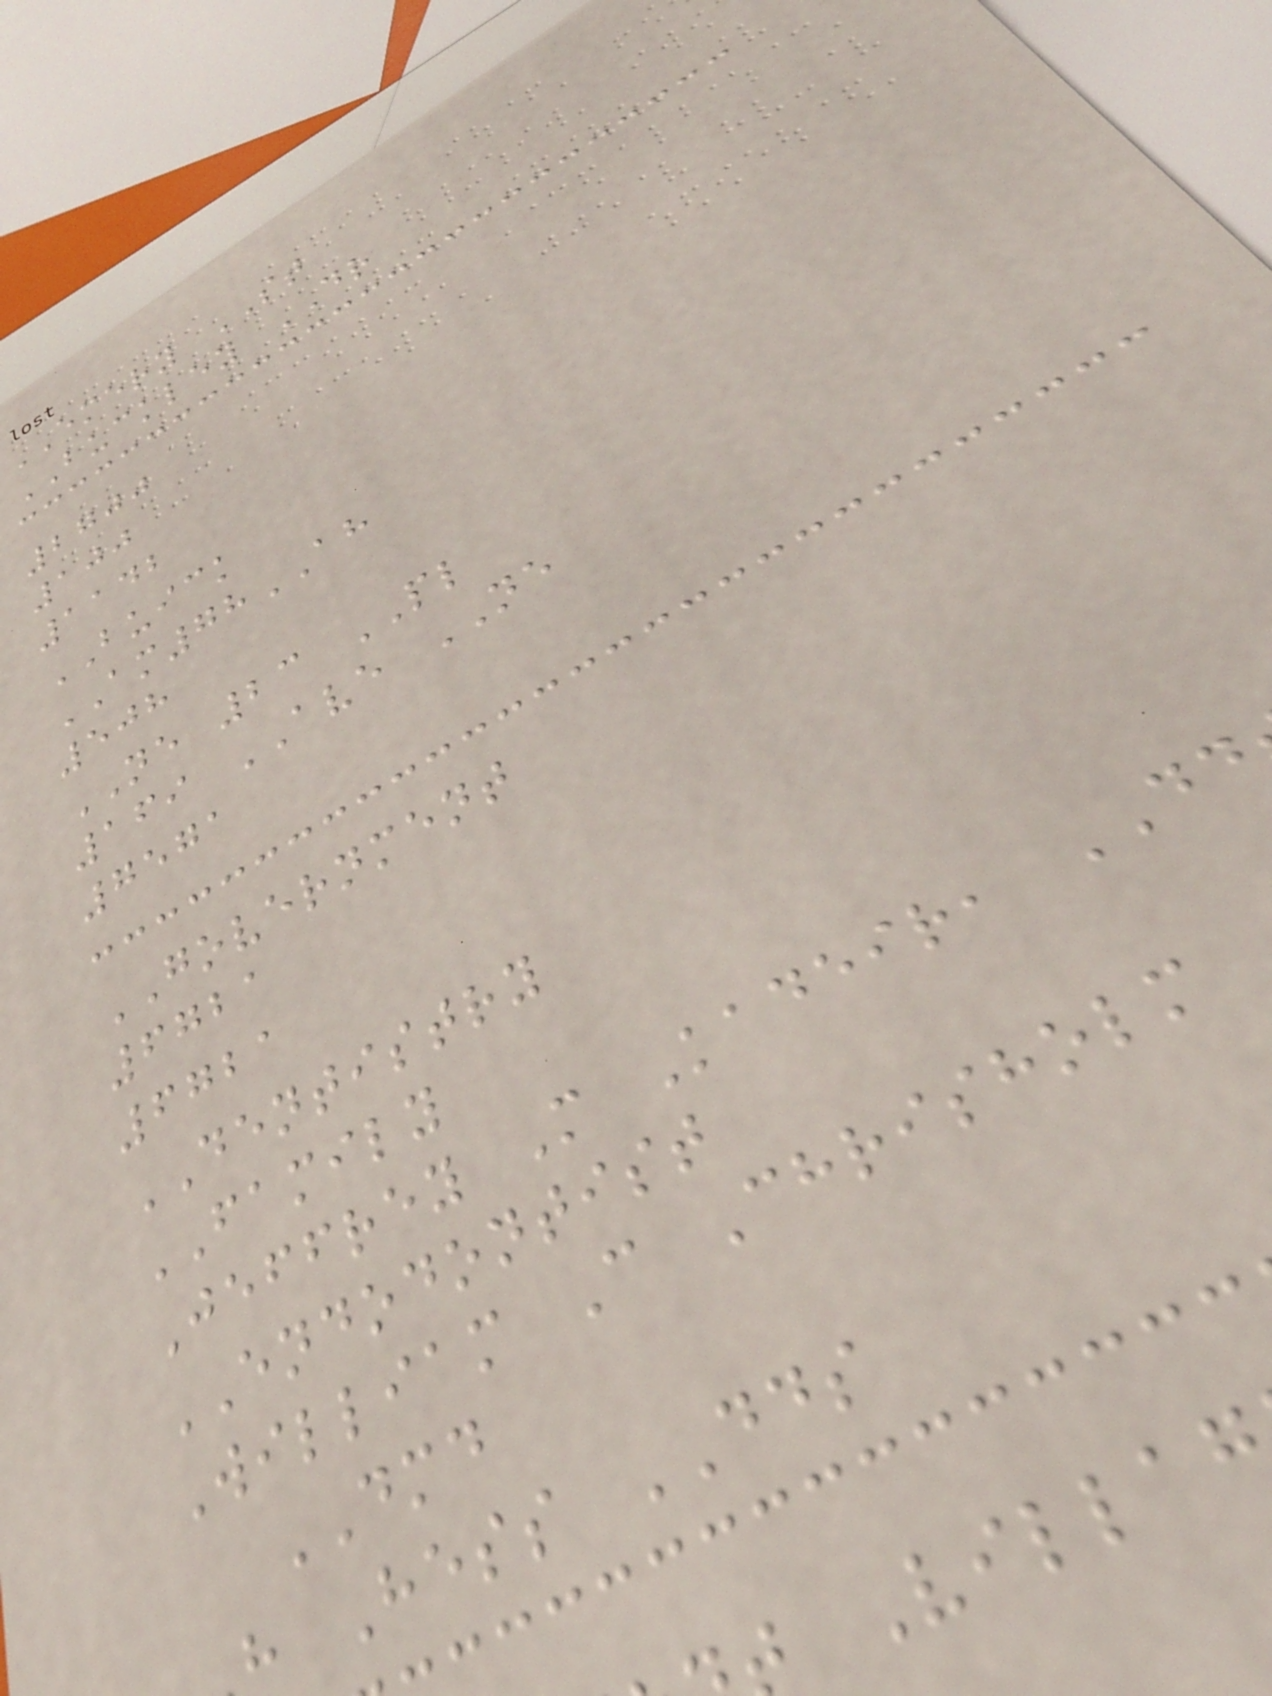EMERY ST
BUCKLEY DR
2700
100
1142
BUICK
AM78AH
508
NE 23 PL
169 AVE NE
7571
GOVERNMENT
6721
6721
DENTISTRY
FAMILY
Jeffrey M Kadeir, DD
ENDODONTIST
William C Chrisholm
DMD
h Hess DDS
Villa
